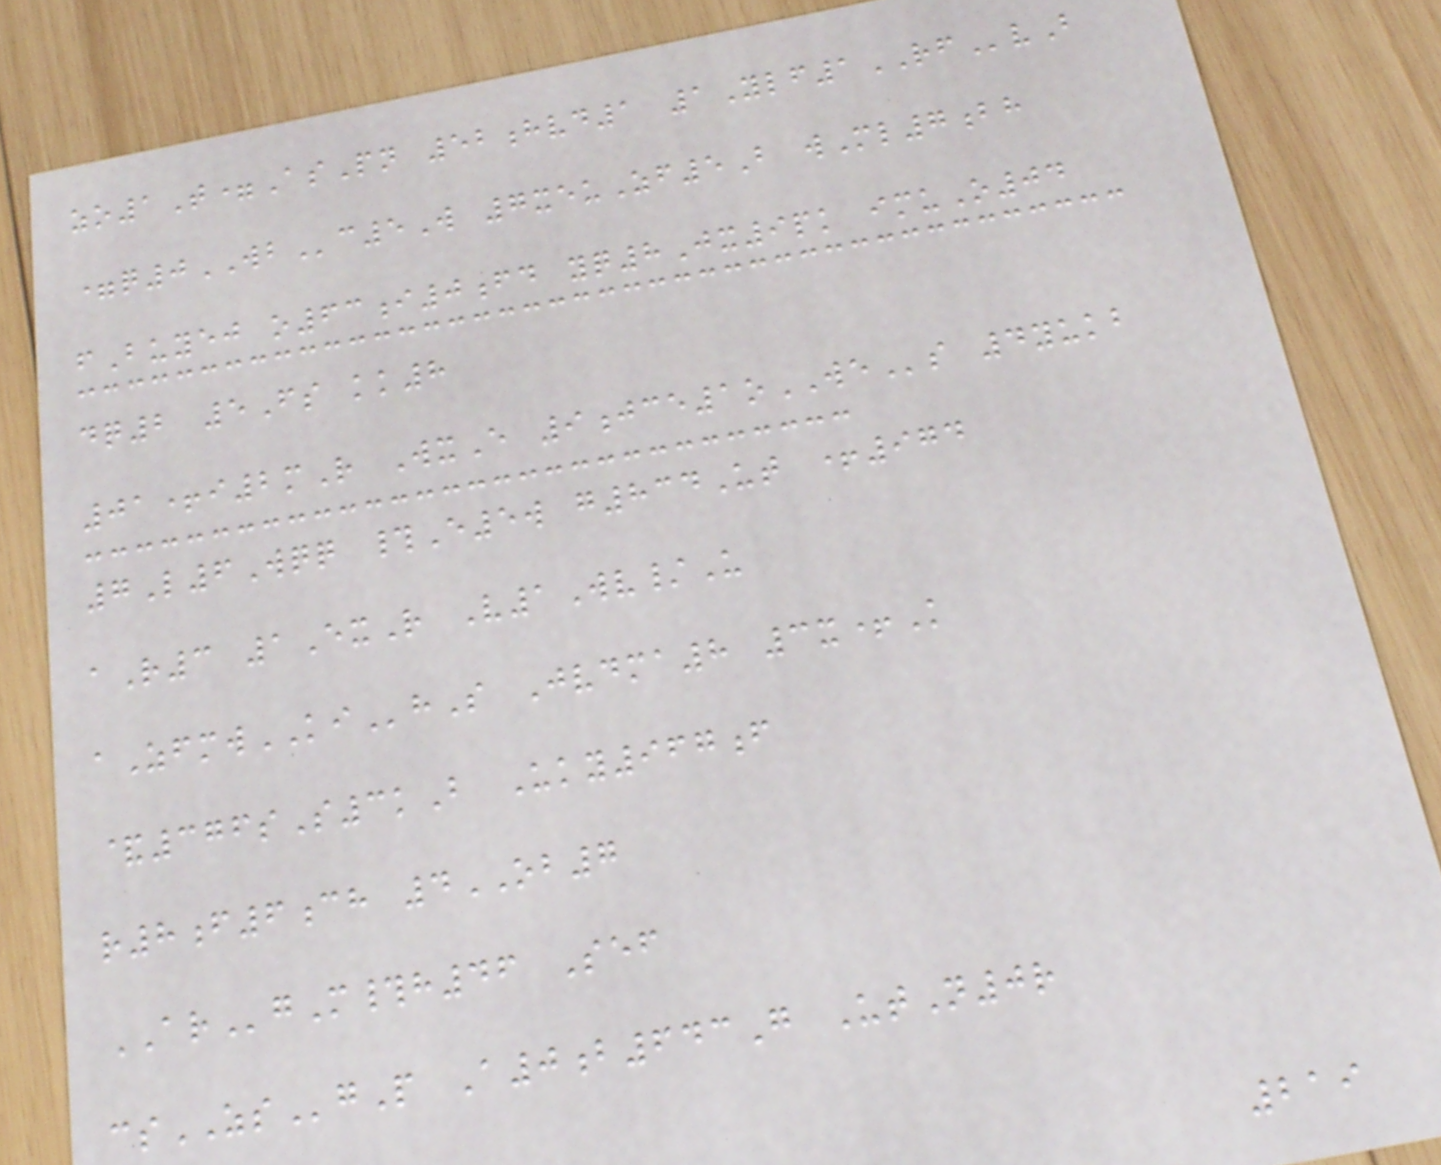zo1T=AsPn 52hvd1 1Ylf1RFvB
=q0WBc5W 7xeuZf5B wMl7bh
fBuyej o63i0fd yq8Jx9pk imuO04
dq2 5Fs kk8
01+i2mR WxE 9jce1oWEs 4yukb
7L6Wqq #E5w g834Ut +974
aR3 1ExR V1Wv/U
aZfmwKIhS Jvdma8 3x+K
&376sS3kB Uky967f
r8f6ch 4OB7
ARgM#h46 Sef
csZSgP A0b643G UtN0r
219
